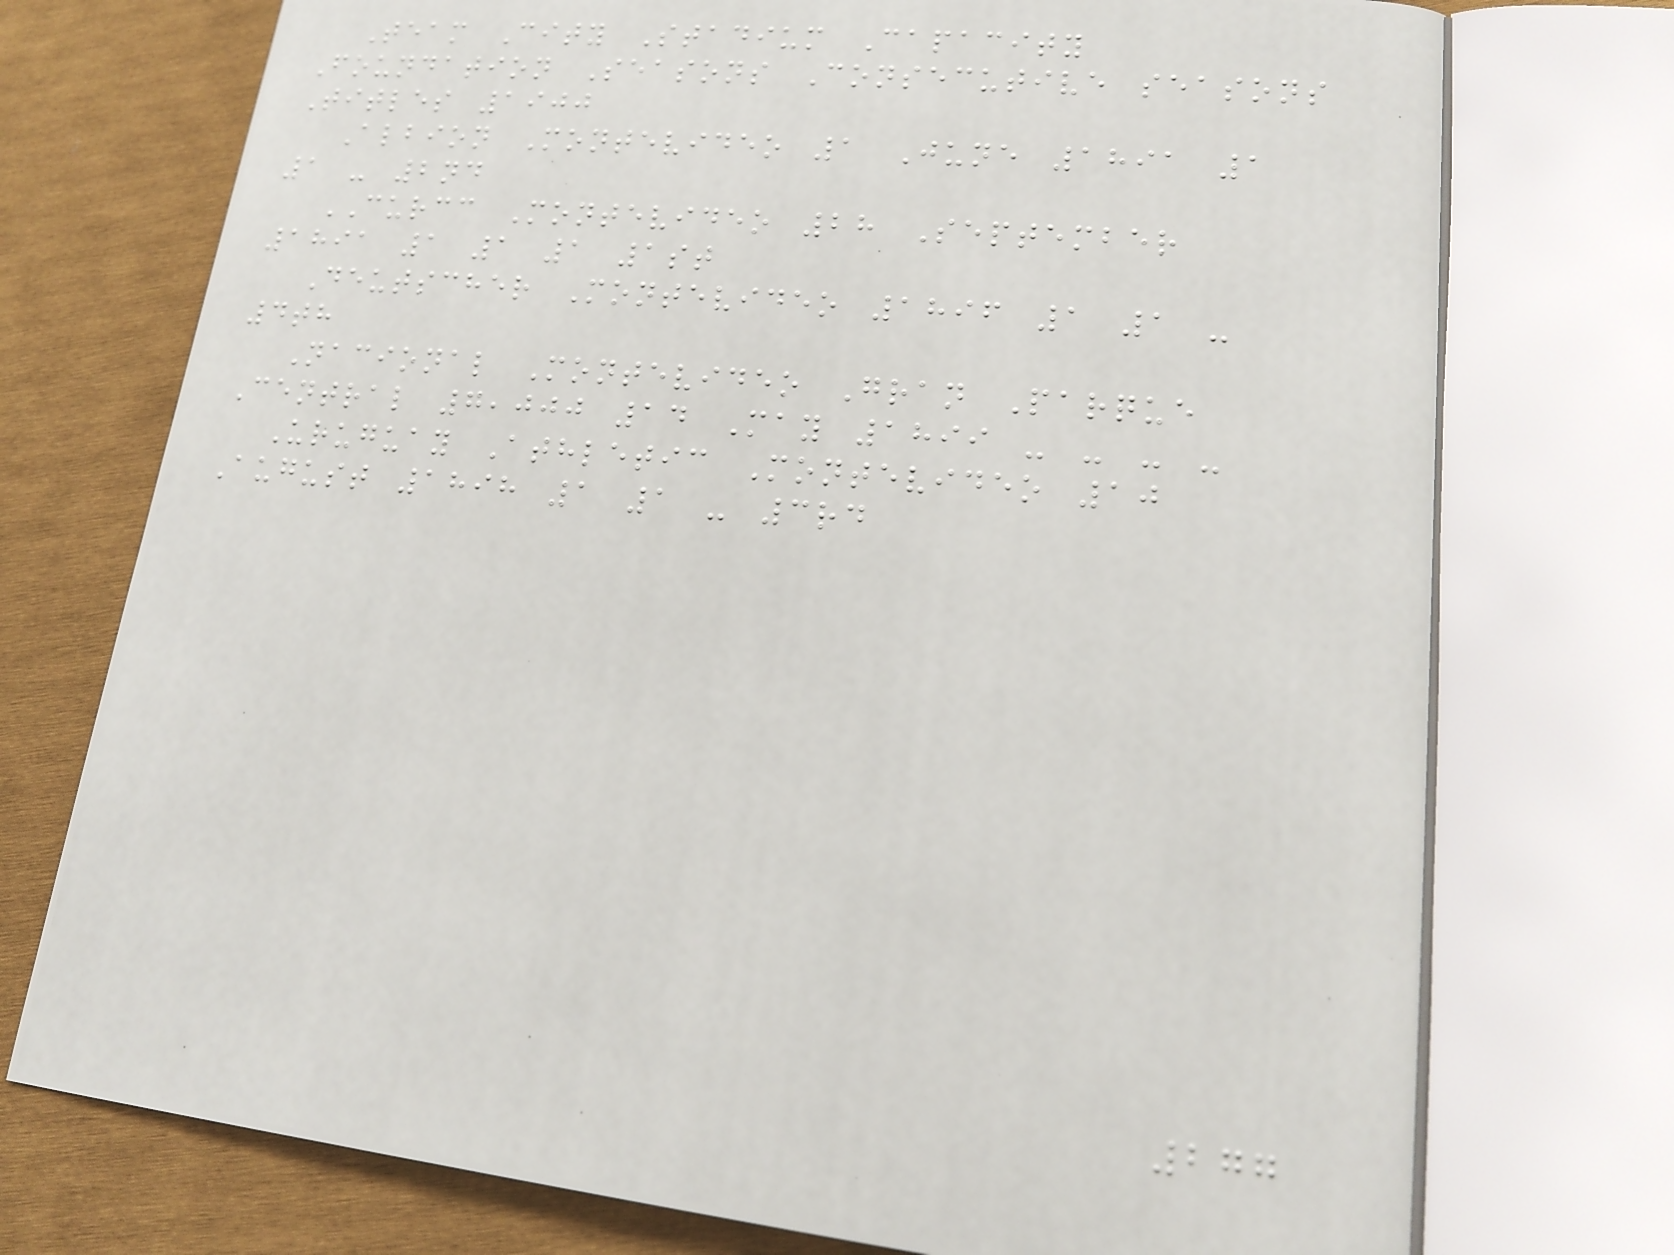Team City Stadium Capacity
Foundation Seasons Consecutive seasons
Titles 1900
Albion Montevideo 1 June 1891 1
1 - 2nd
CURCC Montevideo 28 September
1891 1 1 1 1st
Deutscher Montevideo 1896 1 1 -
4th
Nacional Montevideo Gran Parque
Central 7,000 14 May 1899 - - - -
Uruguay Athletic Montevideo 10
August 1898 1 1 - 3rd
277
